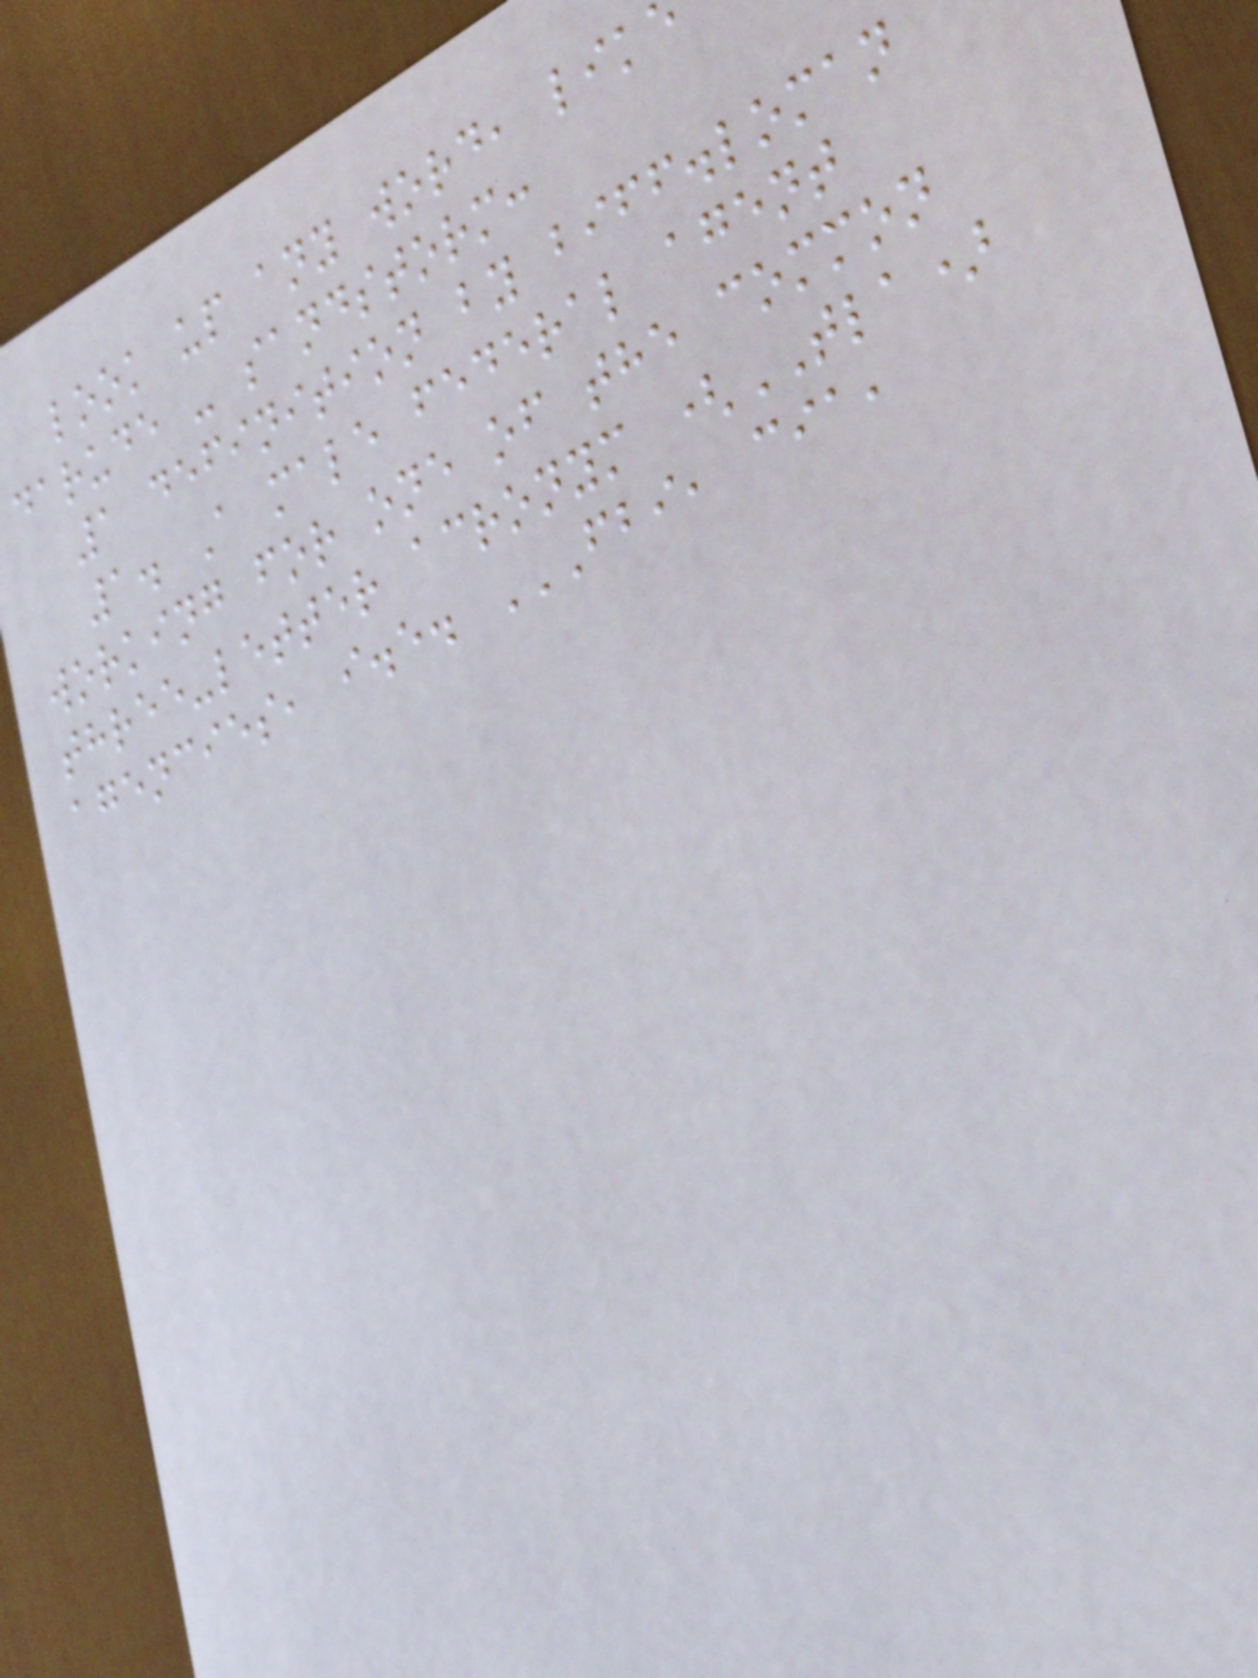look up any word, lik
darude - sandstorm:
1 definition by biff.loman
1. A male federal agent
working for one of the common
three-letter acronym (TLA)
agencies, i.e. FBI, CIA,
